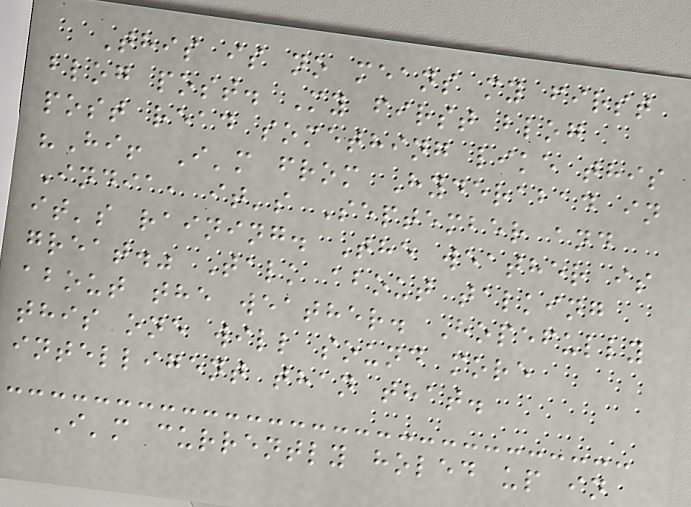This is no means my first
blog post. My first blog
post read something like this
"Hi! I'm from Hyderabad in
India, it's September and
it's raining. The weather is
great." Talk about talking
about the weather. Hopefully
this one will sound more
intelligent than that.
I'm currently holed up in
